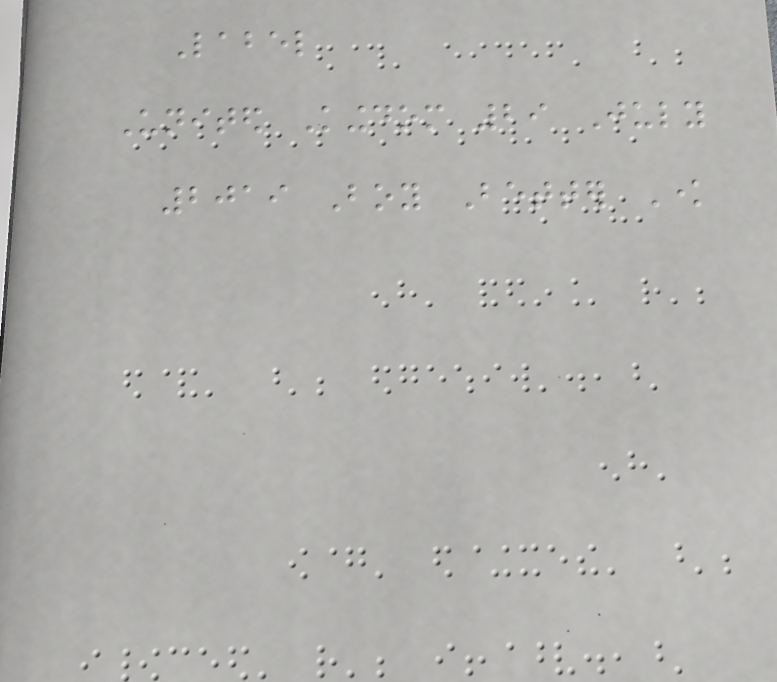Label
United Kingdom 29 July
2019 Boy Better Know
